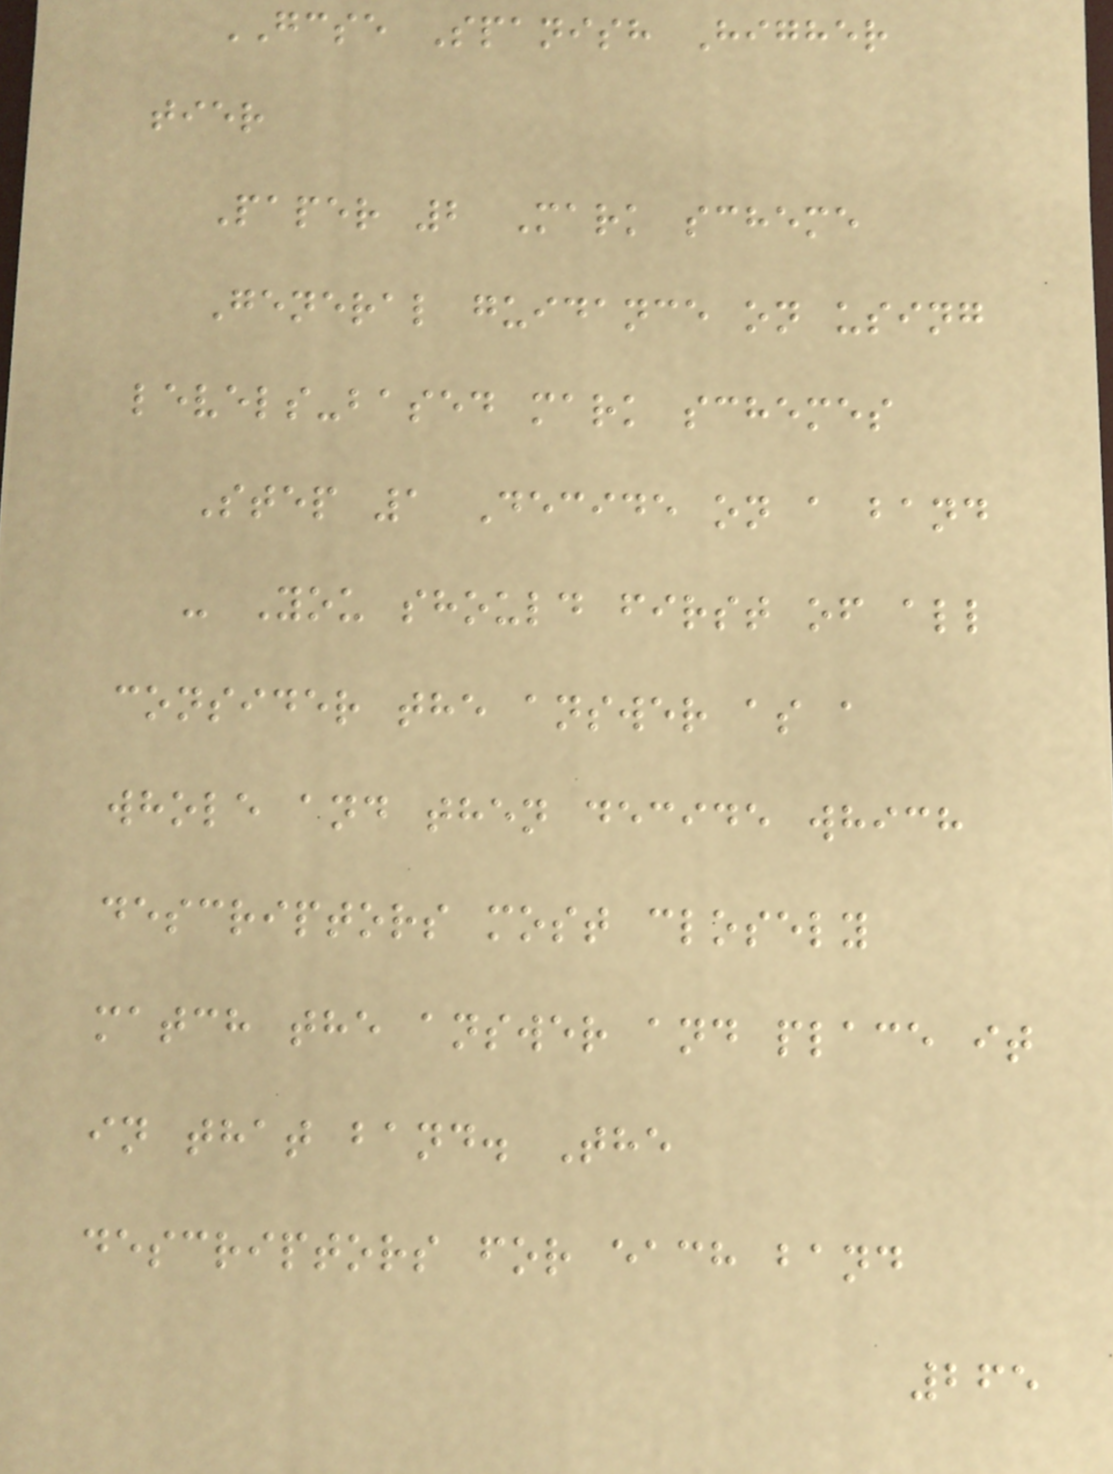GCSE Spanish Higher
tier
Paper 2 Mark scheme
General guidance on using
levels-based mark schemes
Step 1 Decide on a band
- You should first of all
consider the answer as a
whole and then decide which
descriptors most closely
match the answer and place it
in that band. The
descriptors for each band
265
